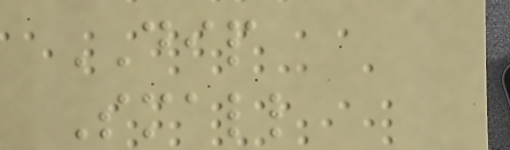DIP
Small
